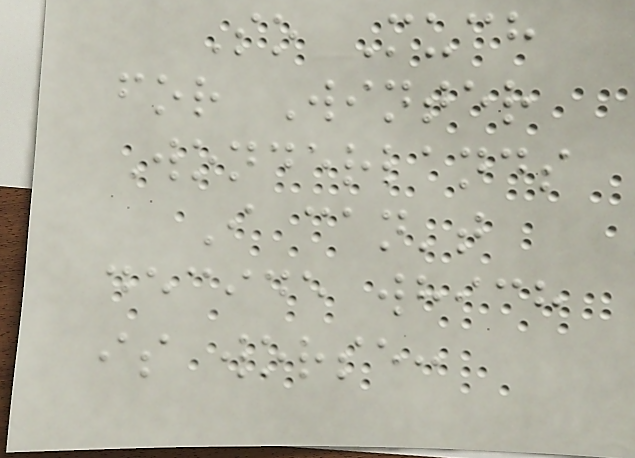So Much
for Winter
Wonderlands
I can't
decide which
is worse:
